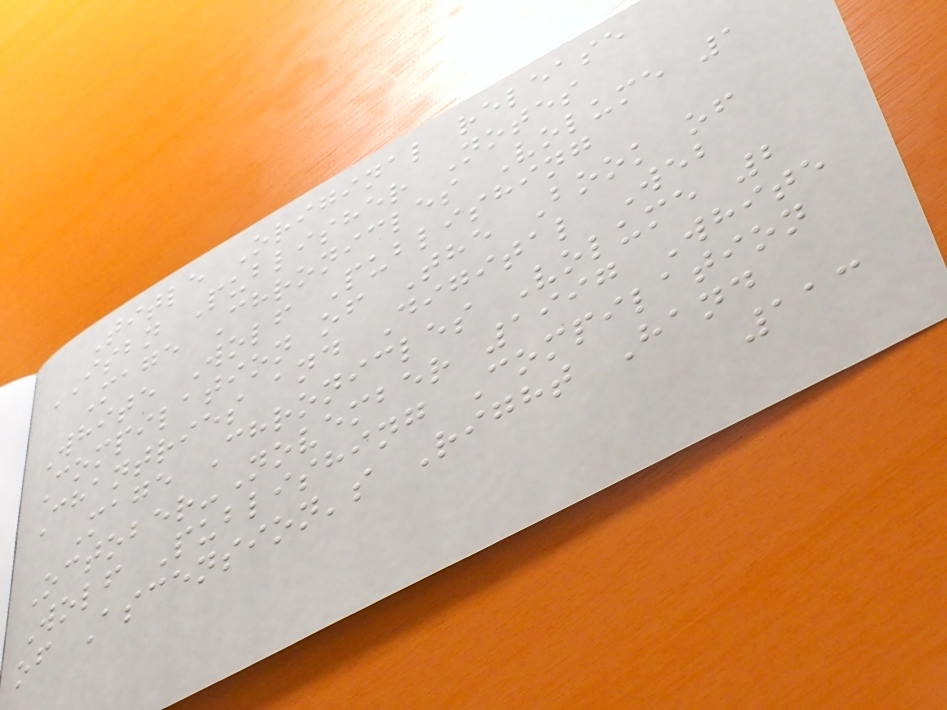Title Original release
ISBN Publisher Notes
Mage Chronicles Volume 1
White Wolf Publishing
Compilation of The Book of
Chantries and Digital Web
Mage Chronicles Volume 2
October-November 1997 White
Wolf Publishing Compilation
of Ascension's Right Hand
113
